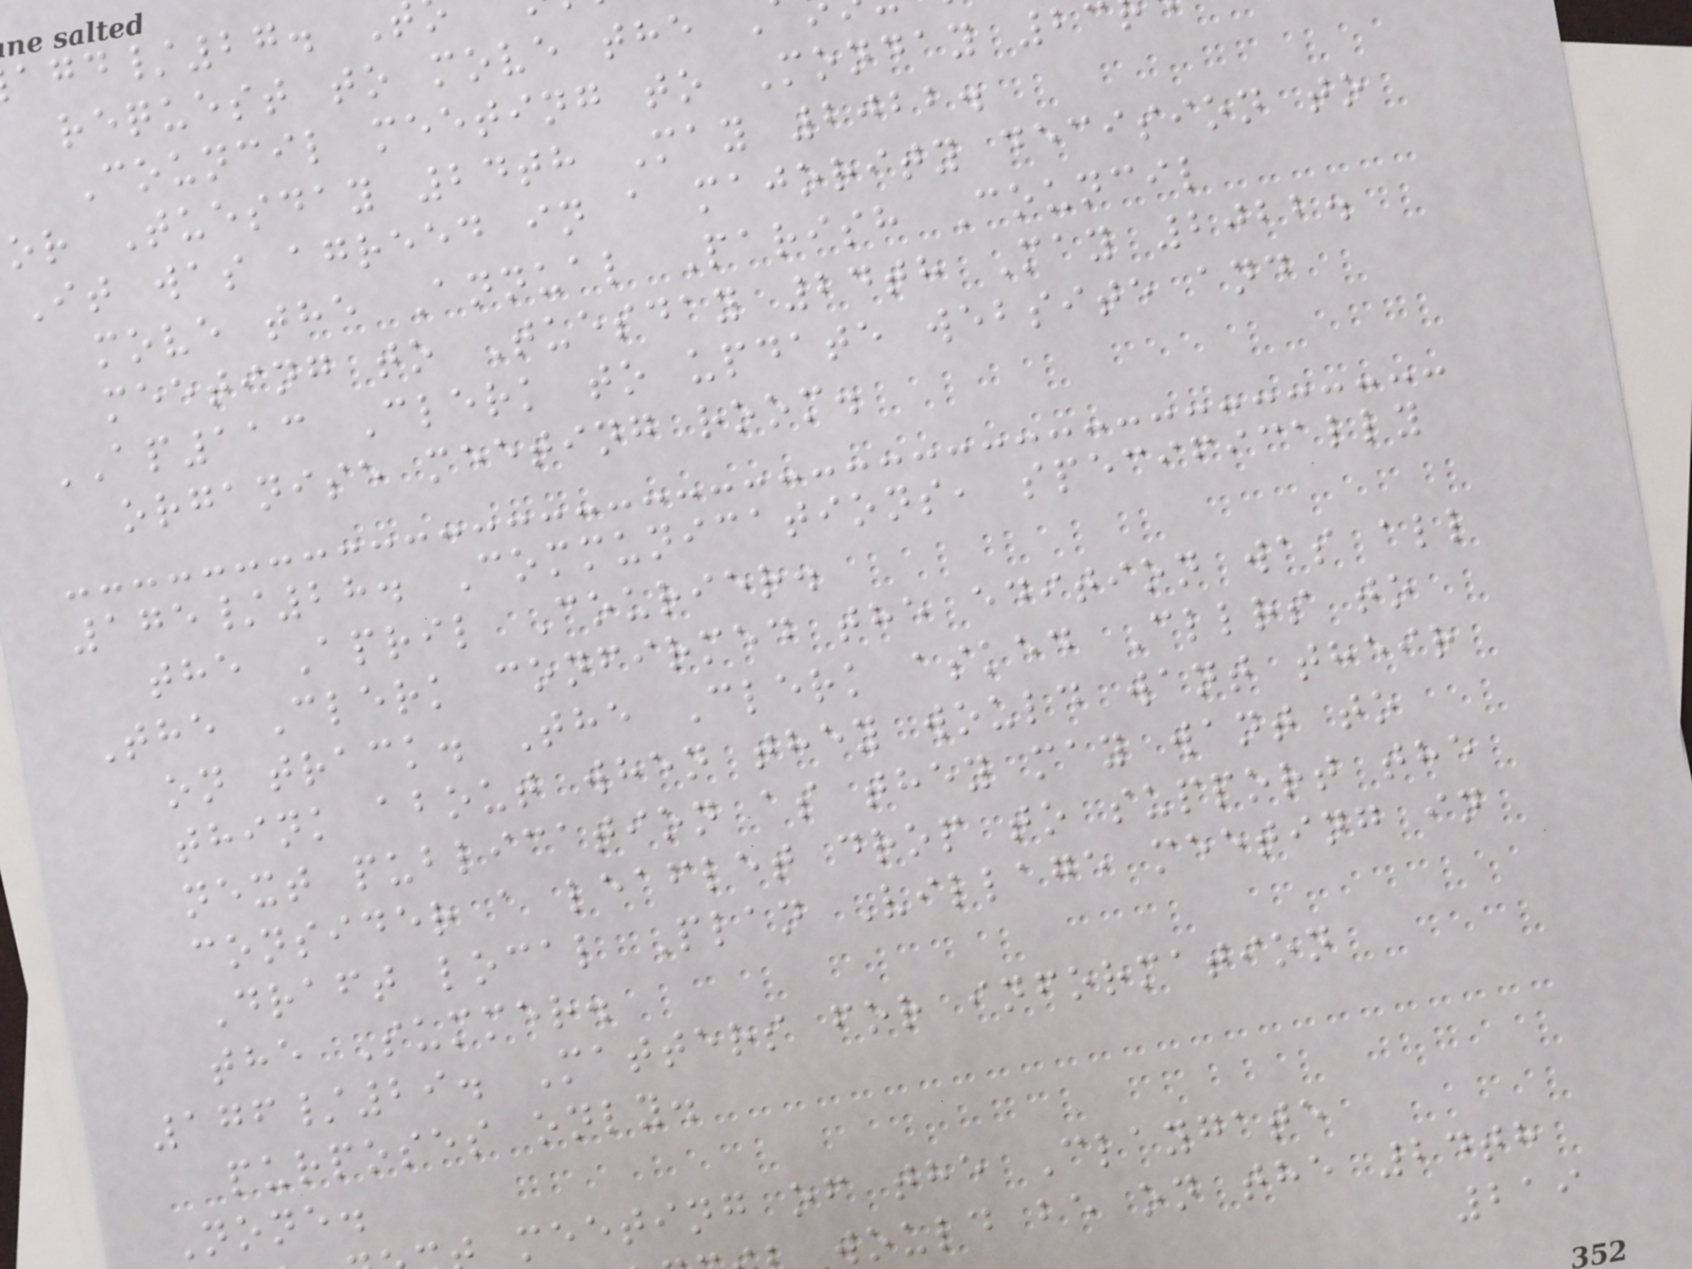request to move the
Council meeting to Monday 2
or Tuesday 24th May 2022.
It was agreed in a majority decision to
move the Annual Parish Council
meeting to Tuesday 24th May 2022.
AP113 Clerk to update website and
organise meeting room.
175/28. Communications, specifically
the April Courier.
The Clerk confirmed the edition was all
on track. The Clerk asked Cllrs to
think about when they would want their
next publication as they may want to
consider a leaflet drop to support the
Draft local Plan Village meeting in
the Summer.
176/29. Matters for information
purposes only.
None.
meeting of the Claygate
would be on the 24th
219
